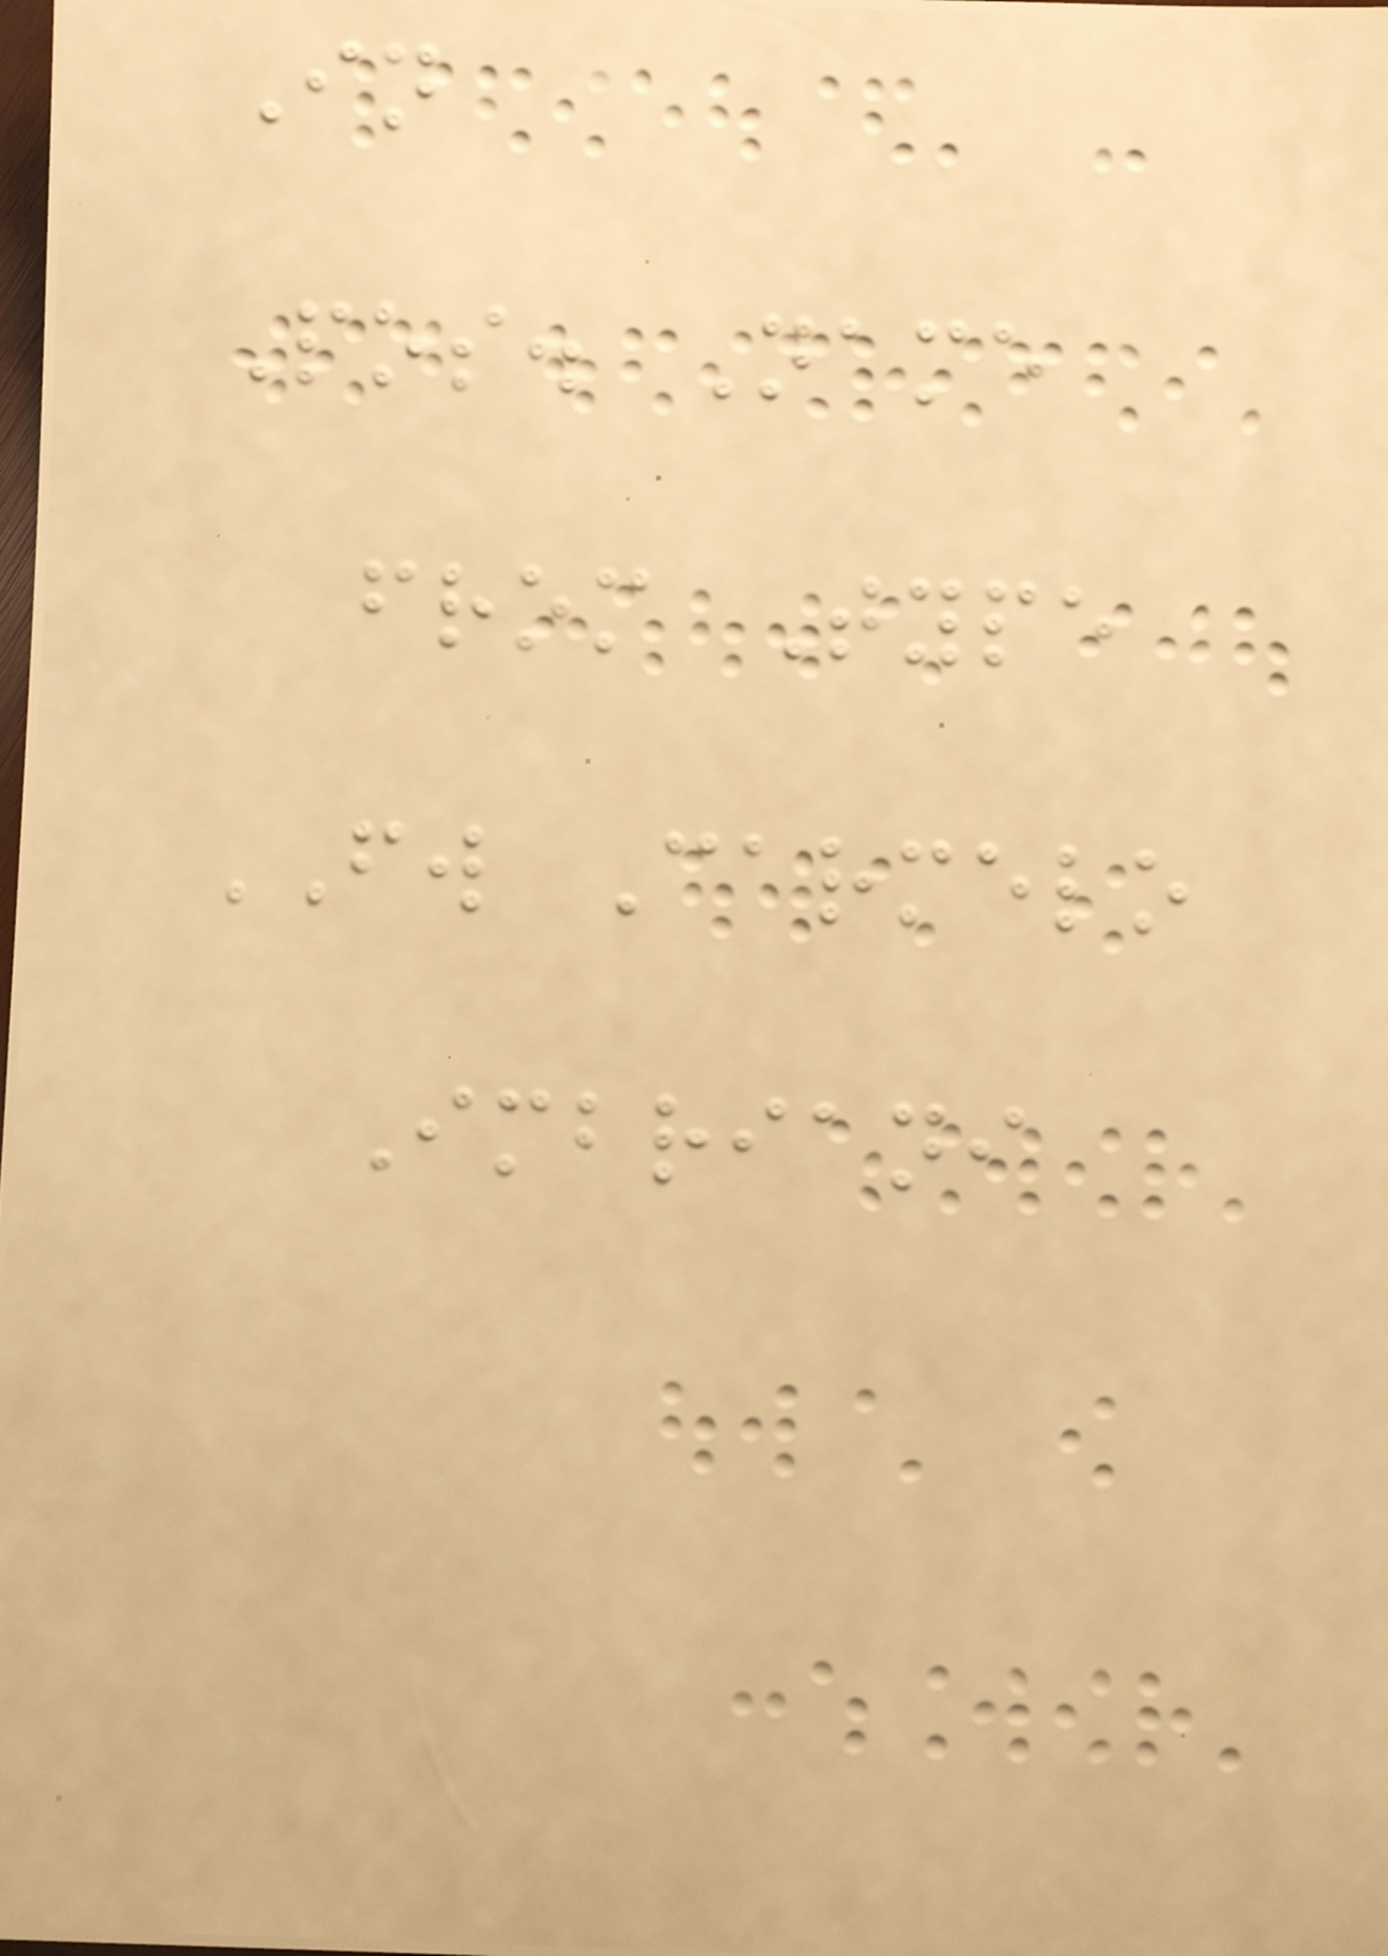In
Pos. Name
from Type
FW Carmelo
Imbriani
